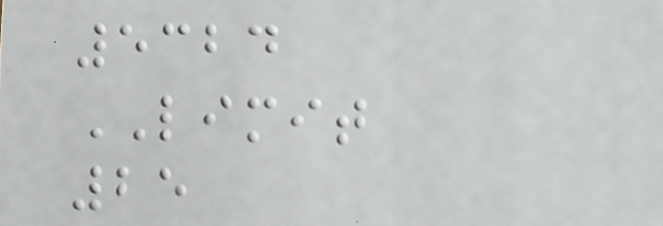5324
LIMIT
25
